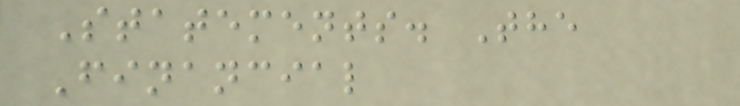Statements. The
Financial
